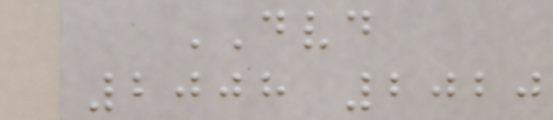DVD
2008 2020
